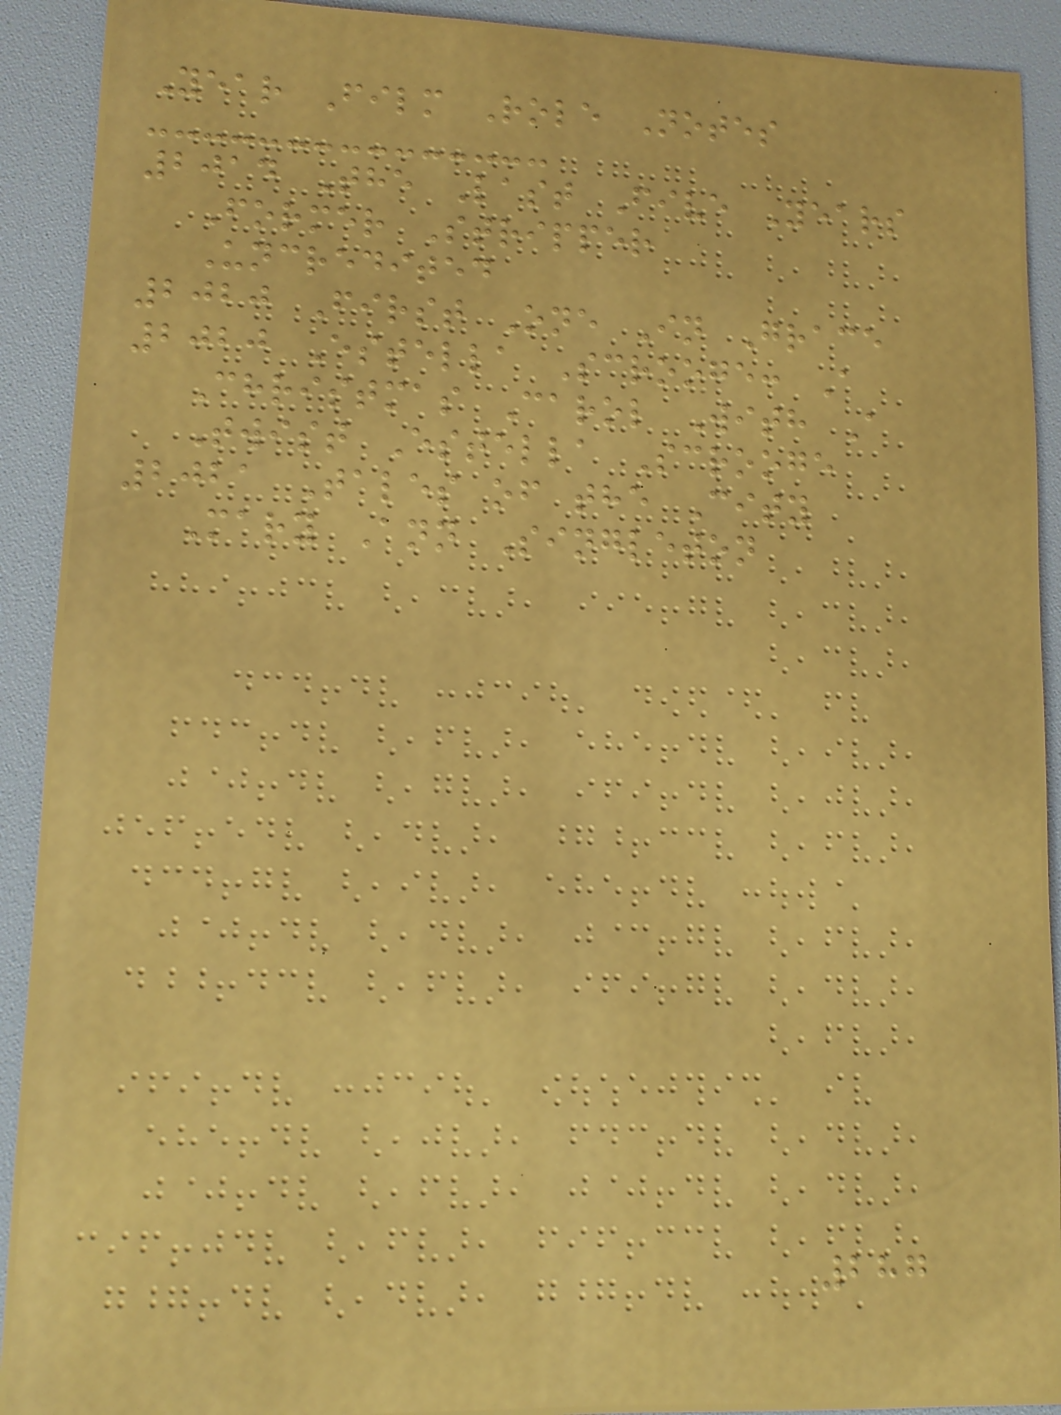Year Film Role Notes
2014 The Last Five Years
Former Stripper
Uncredited
2020 First One In Grace
2020 Estella Scrooge: A
Christmas Carol With A
Twist Estella Scrooge
2021 Tales of the City
Mary Ann Singleton
287
